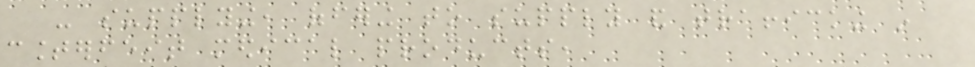- supplying, offering to supply and trafficking in
counterfeit medical products,
